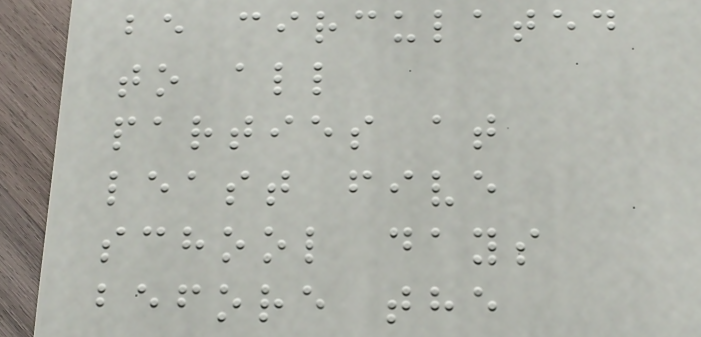be circulated
to all
parties at
least five
school days
before the
